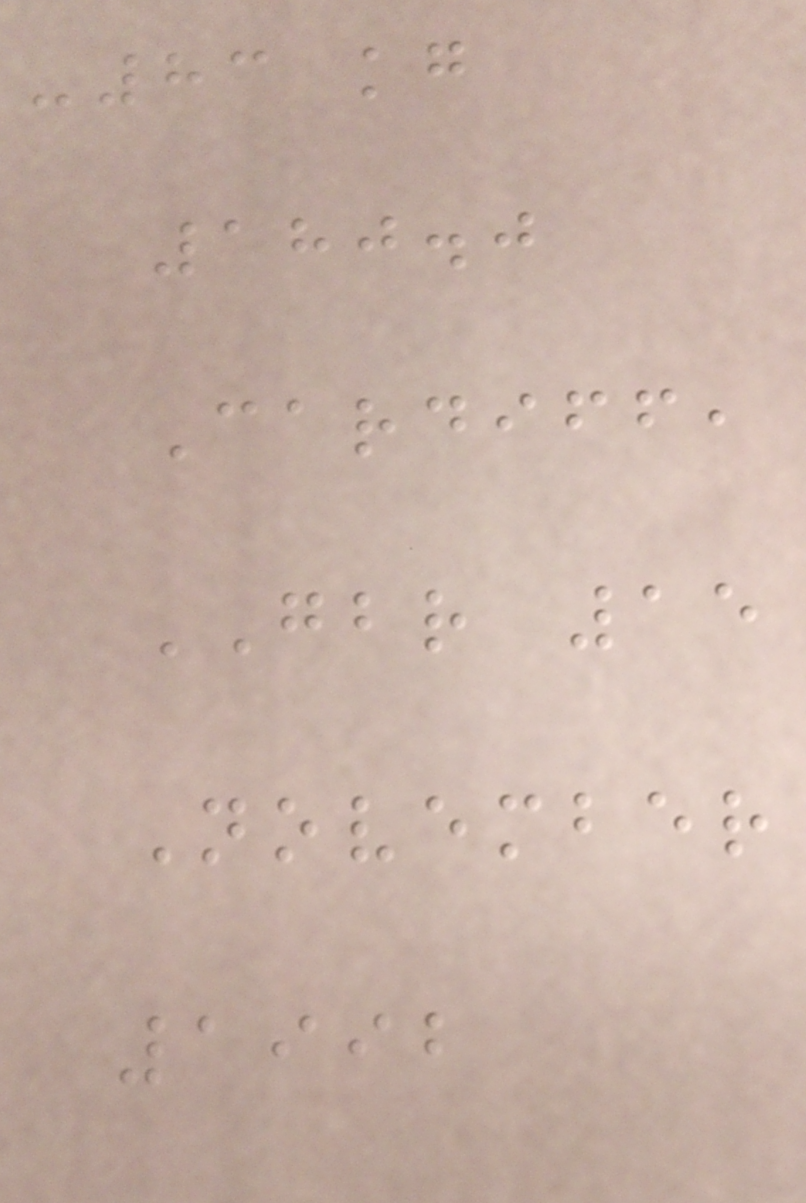-83 kg
180.0
Cardiff,
GBR 15
November
1992
